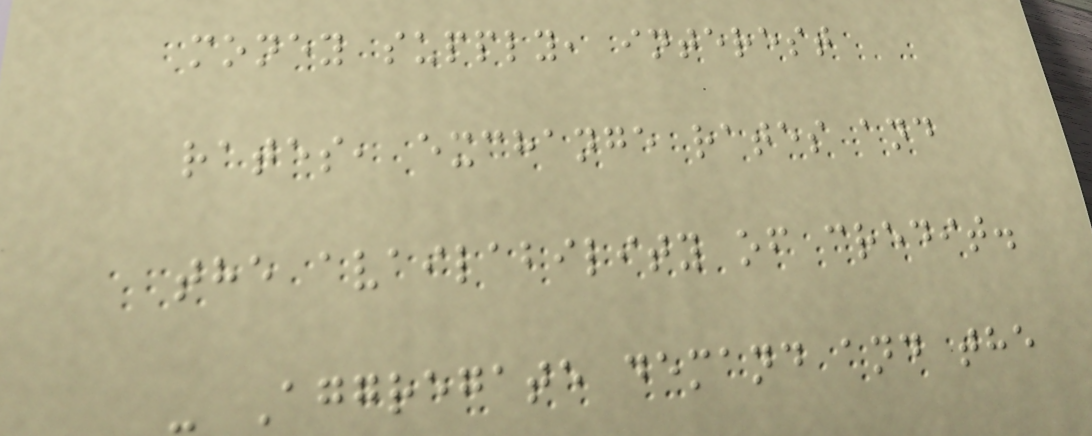money supply, interest
rates, exchange rates and
the availability of credit.
- Aggregate demand and the
